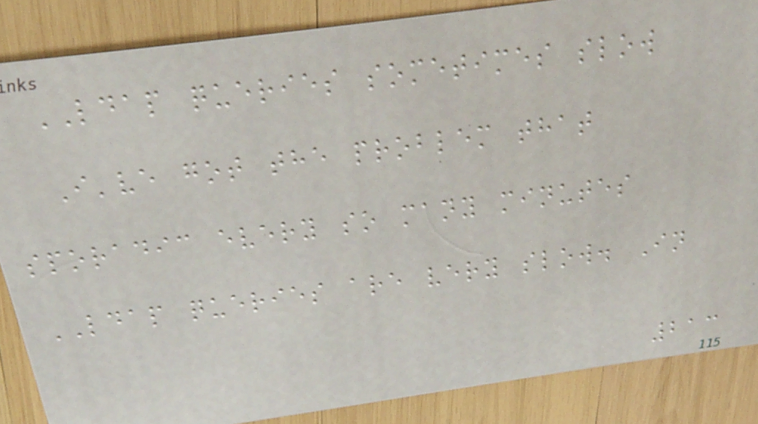LDAP queries sometimes slow
I've got the problem that
sporadic every so many minutes
LDAP queries are very slow. In
213
